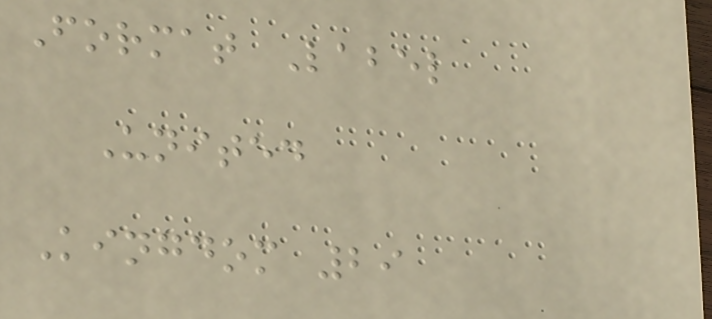Format Label
United
Kingdom 29
